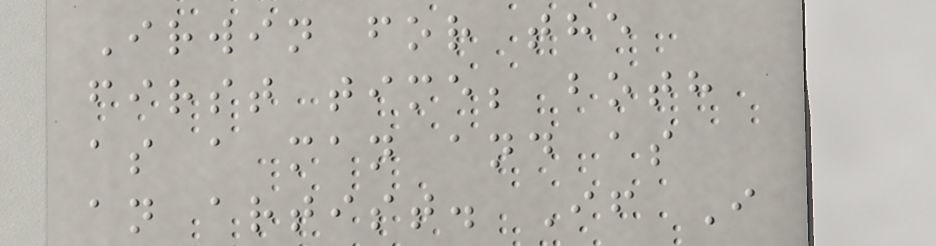Irwin for the
first time; both
as a man and as
an artist. If I
